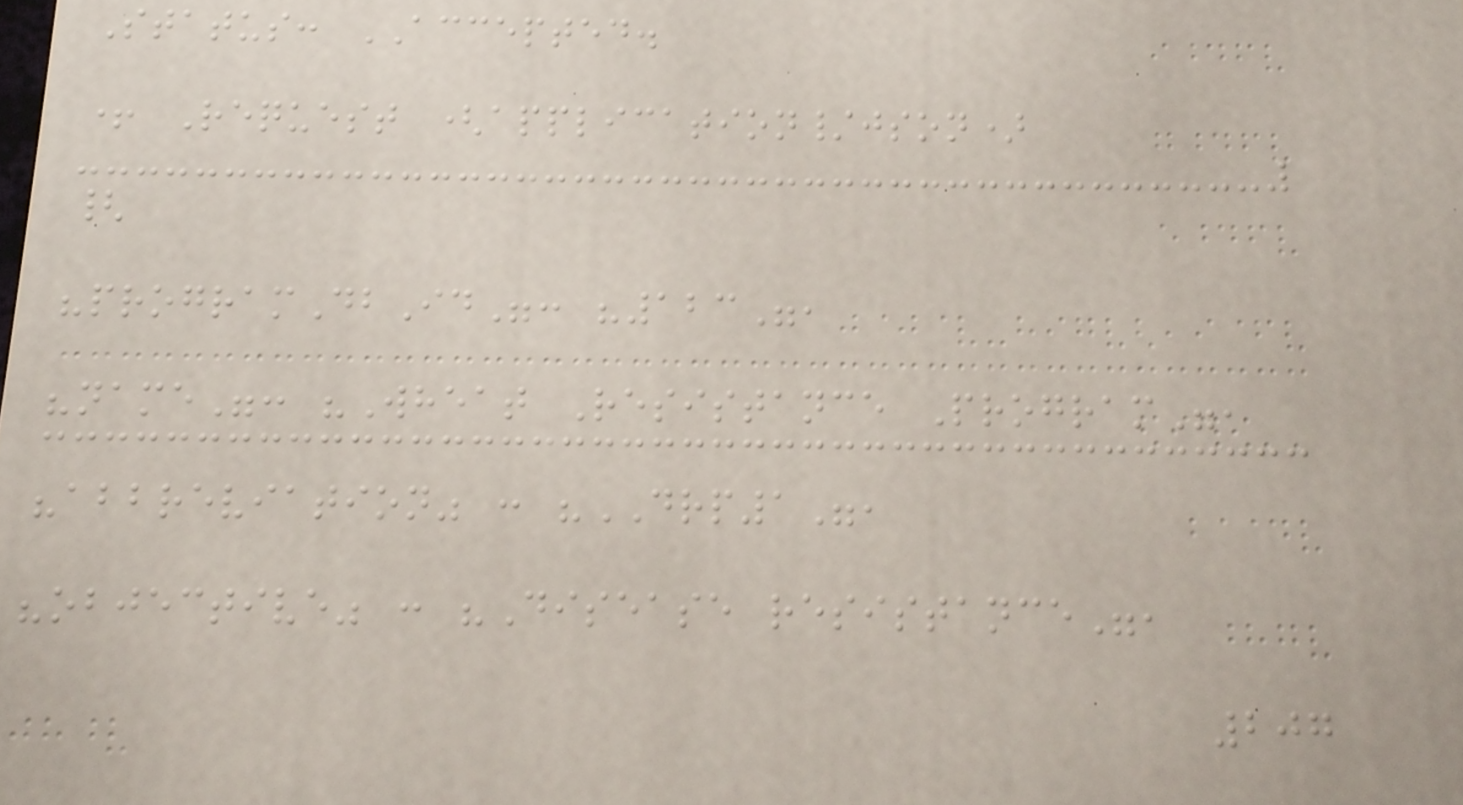Status: ACCEPTED.
+ Request (application/json)
{
"programDbId": "123",
"name": "Wheat Resistance Program",
"abbreviation" : "DRP1",
"objective" : "Disease resistance",
207
